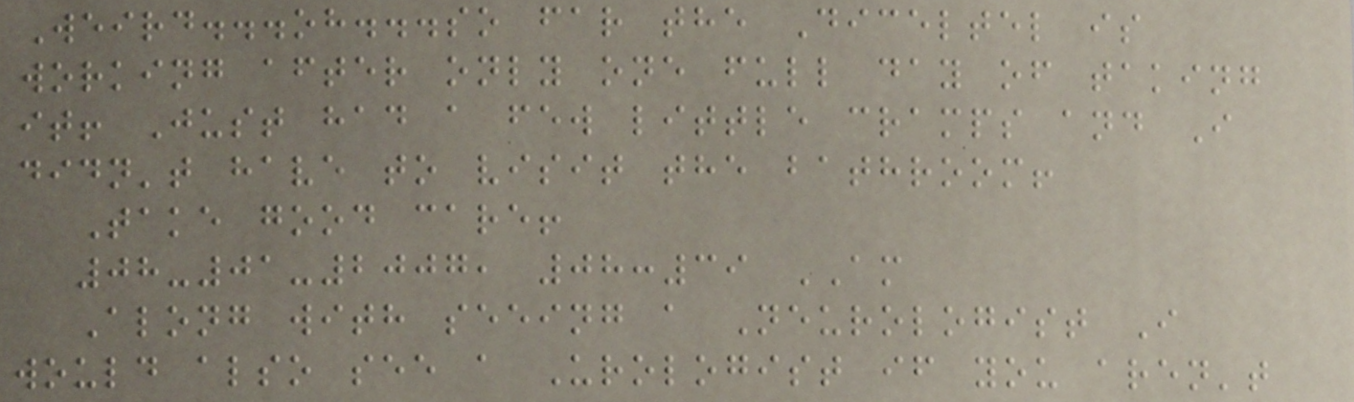Weird...oh...so far the Diceltel is
working after only one full day of taking
it! Just had a few little cramps and I
didn't have to visit the bathroom!
Take good care!
08-01-2007, 08:39 AM
Along with seeing a Neurologist I
would also see a Urologist if you aren't
